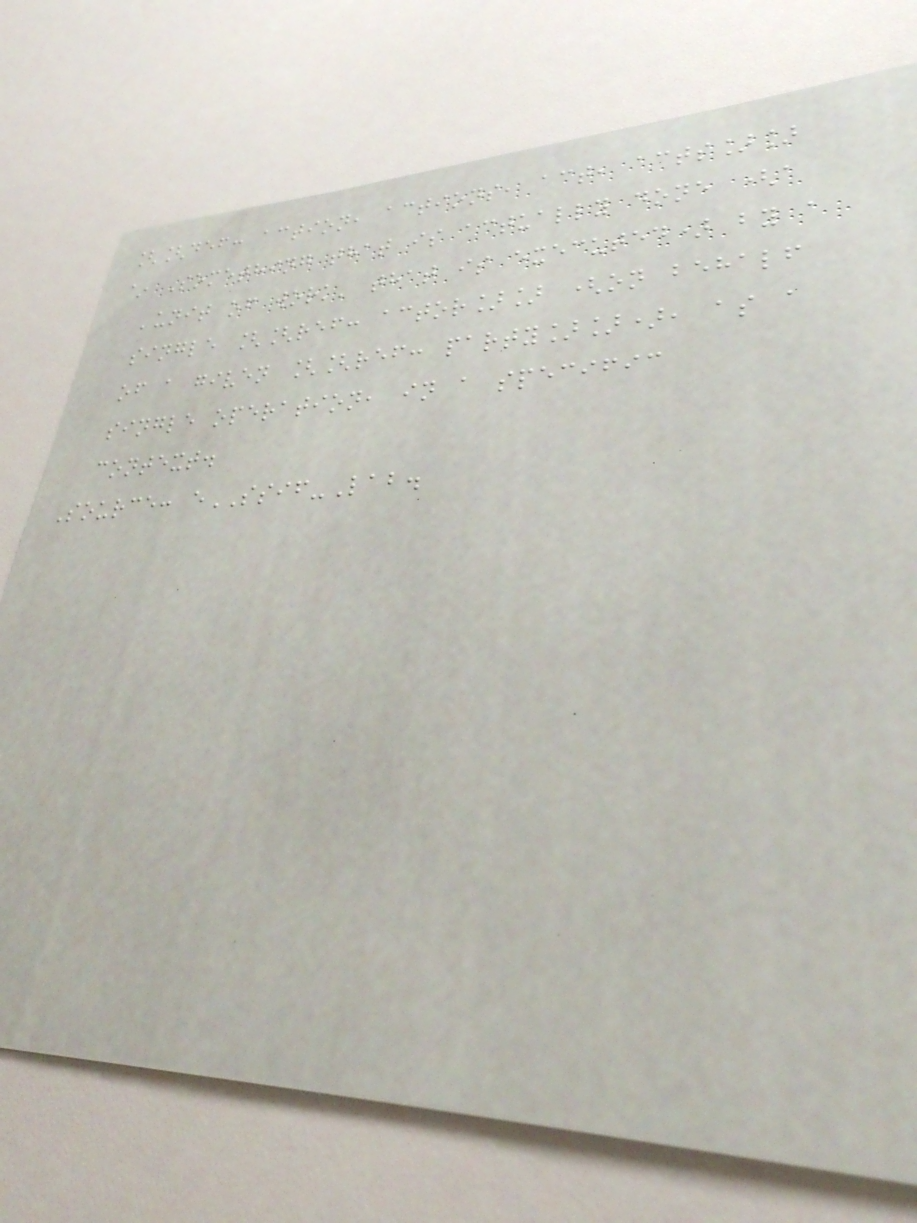[[def: action, actions, act, acts]]
~ Something that is actually done (a
'unit of work' that is executed) by a
single [[ref: actor]] (on behalf
of a given [[ref: party]]), as a
single operation, in a specific
context.
Source: eSSIF-Lab.
